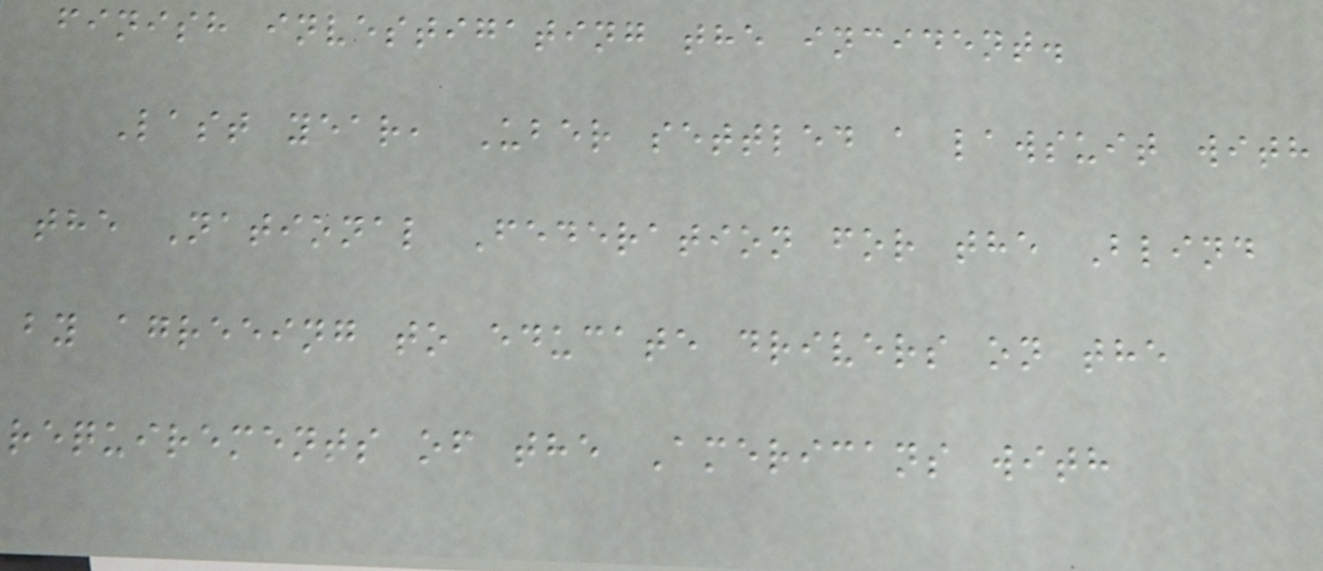finish investigating the incident.
Last year, Uber settled a lawsuit with
the National Federation for the Blind
by agreeing to educate drivers on the
requirements of the Americans with
